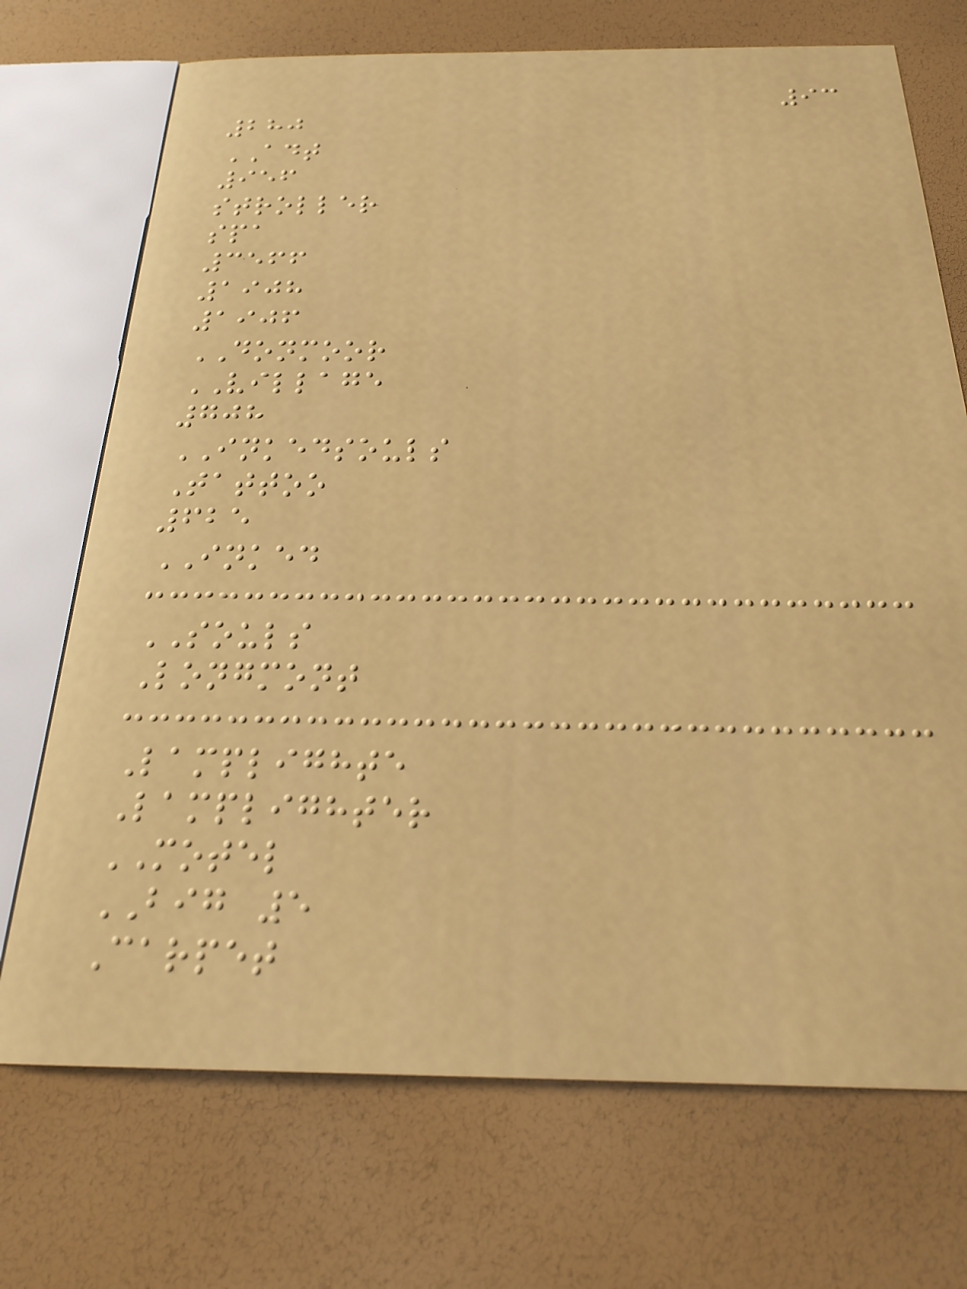93
280
ADT
956
stroller
spa
3566
1908
1906
DONMOOR
VILLAGE
708
INKEDSOULS
Tattoo
625
INKED
SOULS
Longmont
Lamplighte
Lamplighter
MOTEL
BIG 5
Carpet
